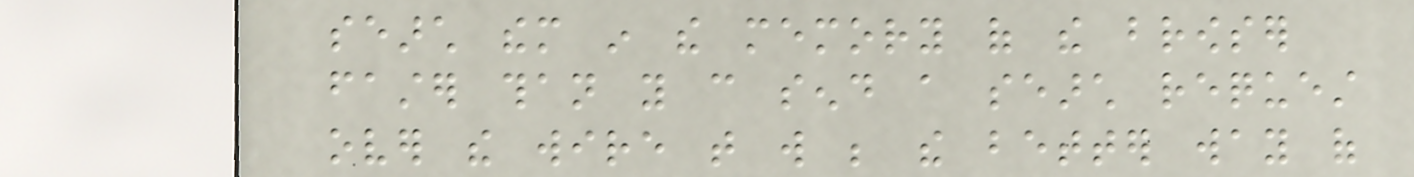search them in the memory of the browser
faster than you can send a search request
over the wire that will be the better way of
